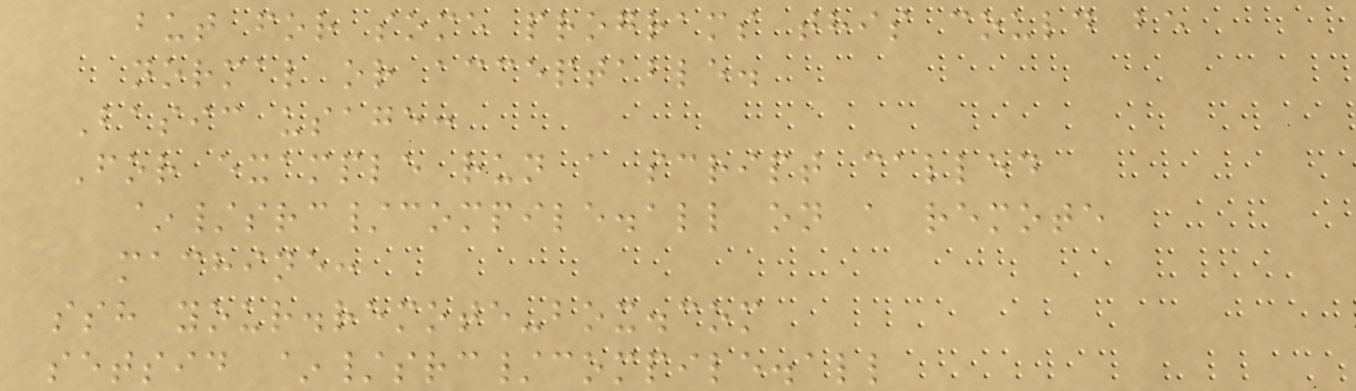but for some programs this could be
normal or acceptable.
Basic usage:
For example run a script called
~/src/compile.all on a remote
machine:
ssh your.remote-box.com
setsid ~/src/compile.all
